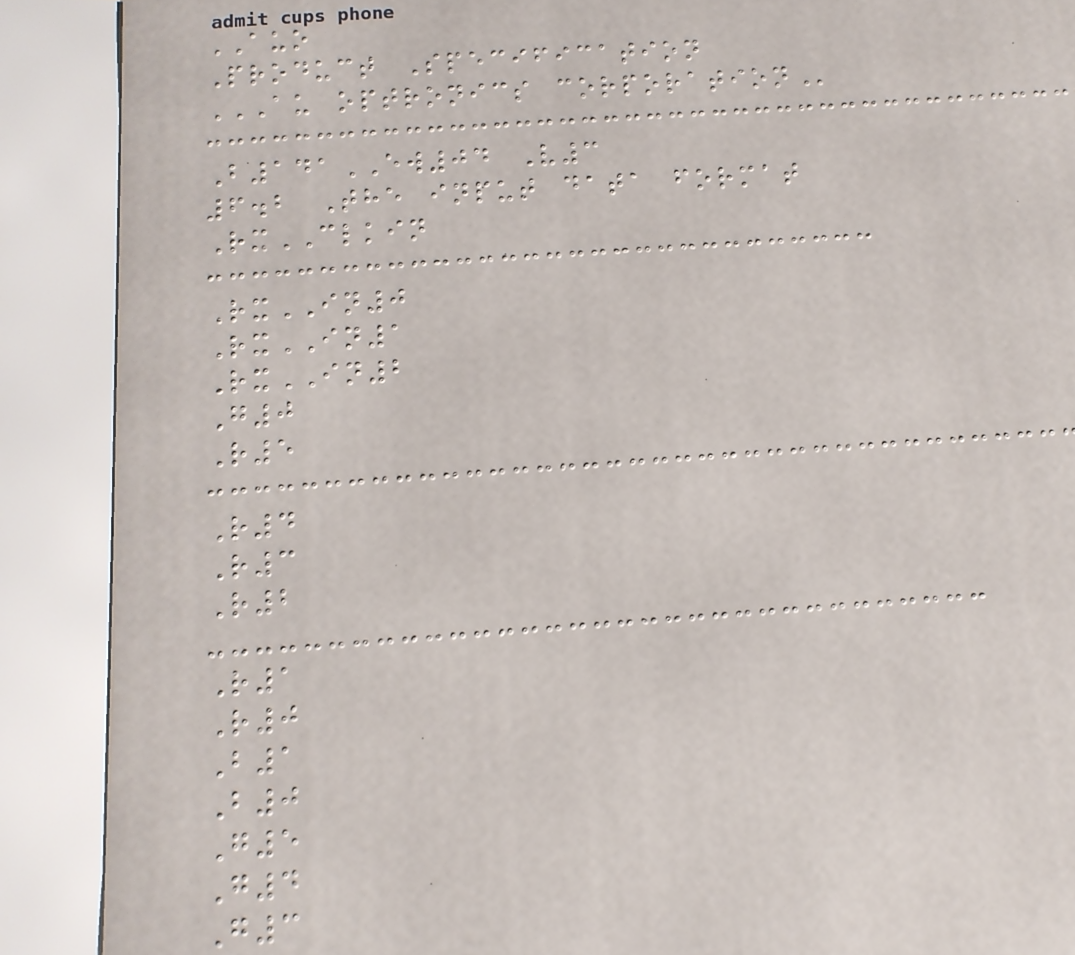AUO
Product Specification
AU OPTRONICS CORPORATION
B141EW04 V3
6.2 The input data format
RxCLKIN
RxIN0
RxIN1
RxIN2
G0
R5
R4
R3
R2
R1
R0
B1
B0
G5
G4
G3
